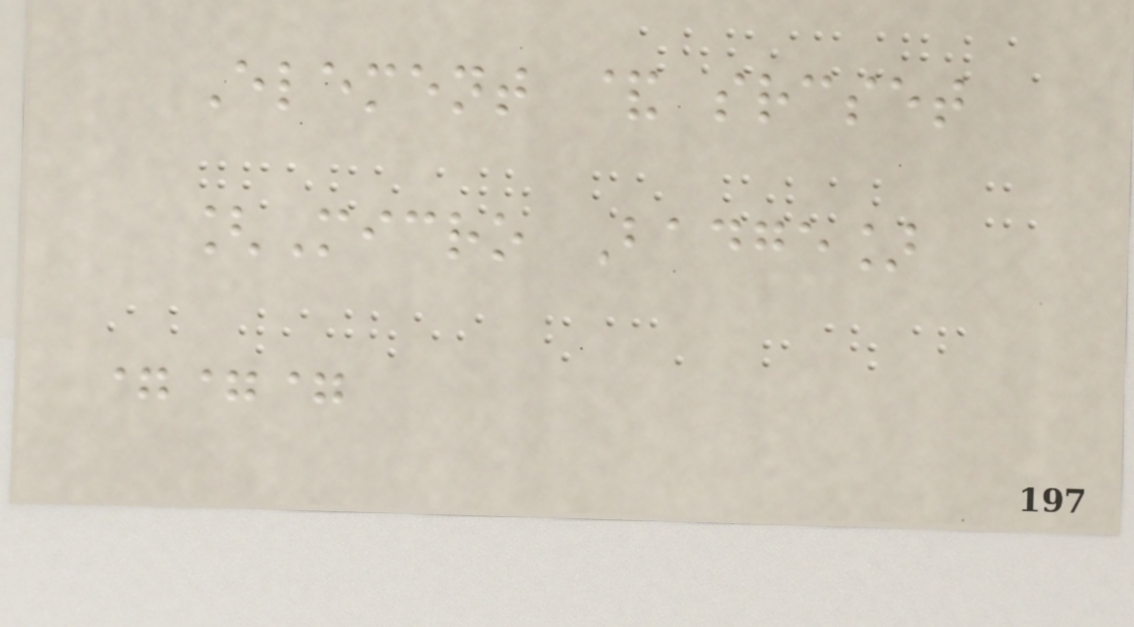Element & srcset
[Micro Badge]
===
